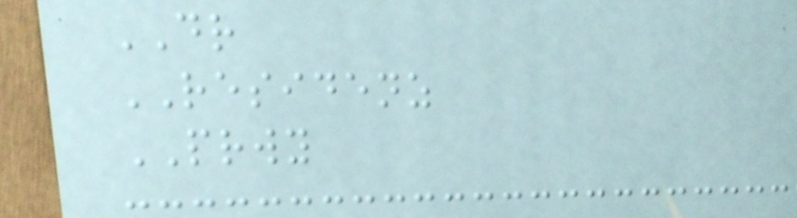DR
RESIDENZ
PRWY
